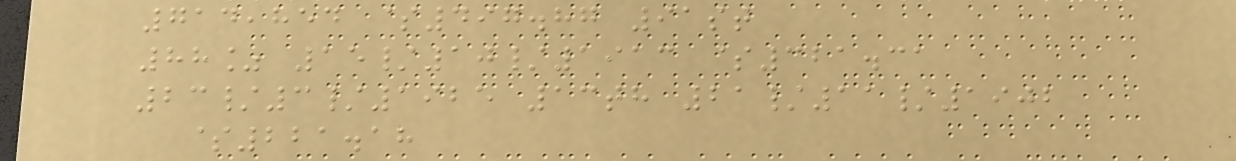714,854 $497.87 91st
88% 15/10/1913 $321.31
23/3/1925 13th 21/11/1902
$221.18
